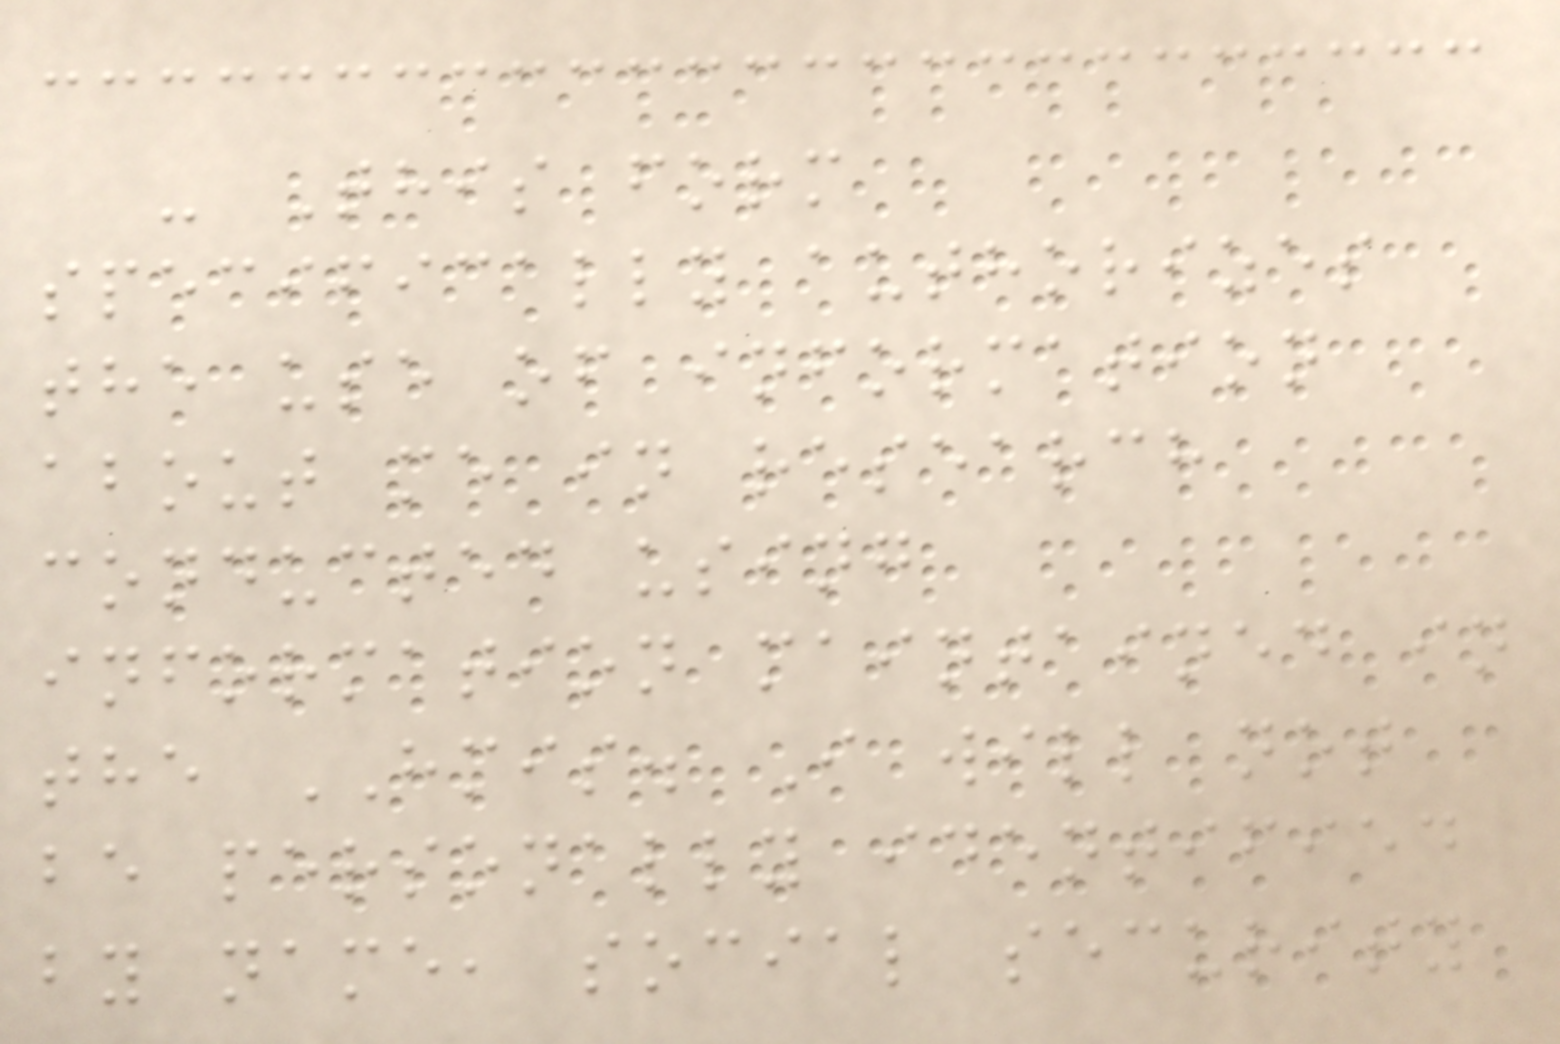- This form
specifically authorizes
the use of information
about me in research
conducted using
information maintained in
the HMIS. I will not
be personally identified
by name, social security
